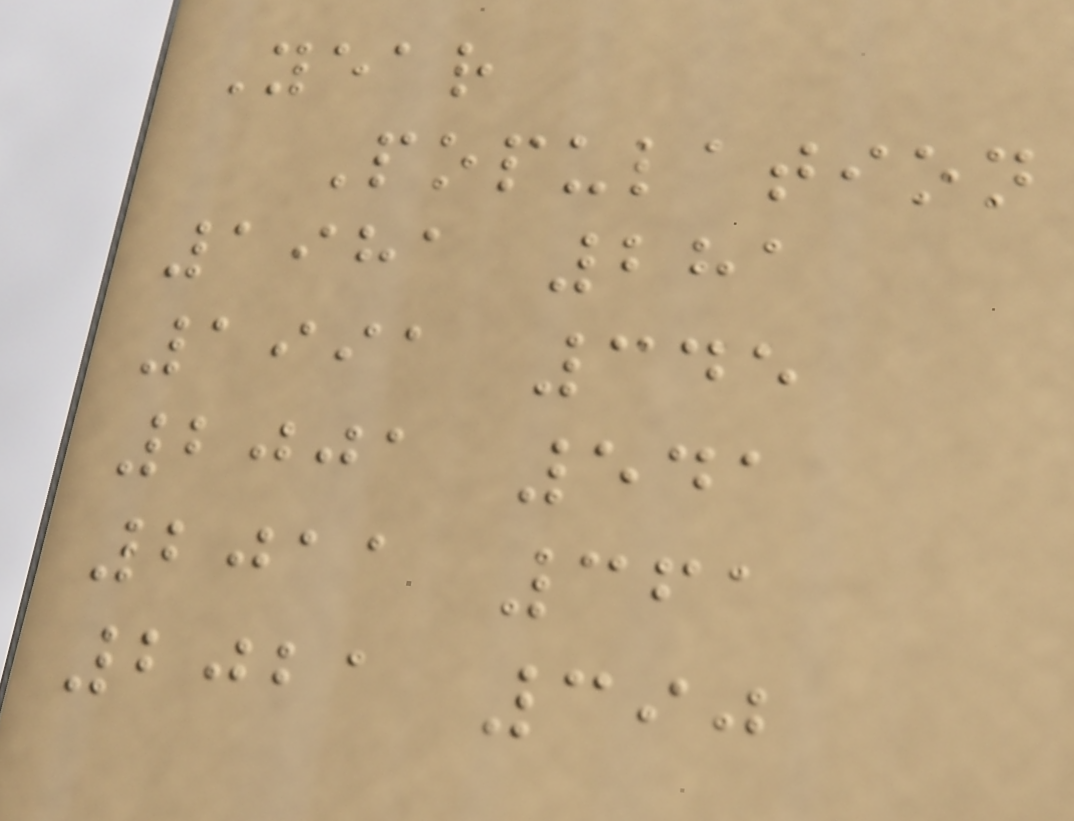Year
Population
1981 281
1991 345
2001 541
2011 361
2021 390
